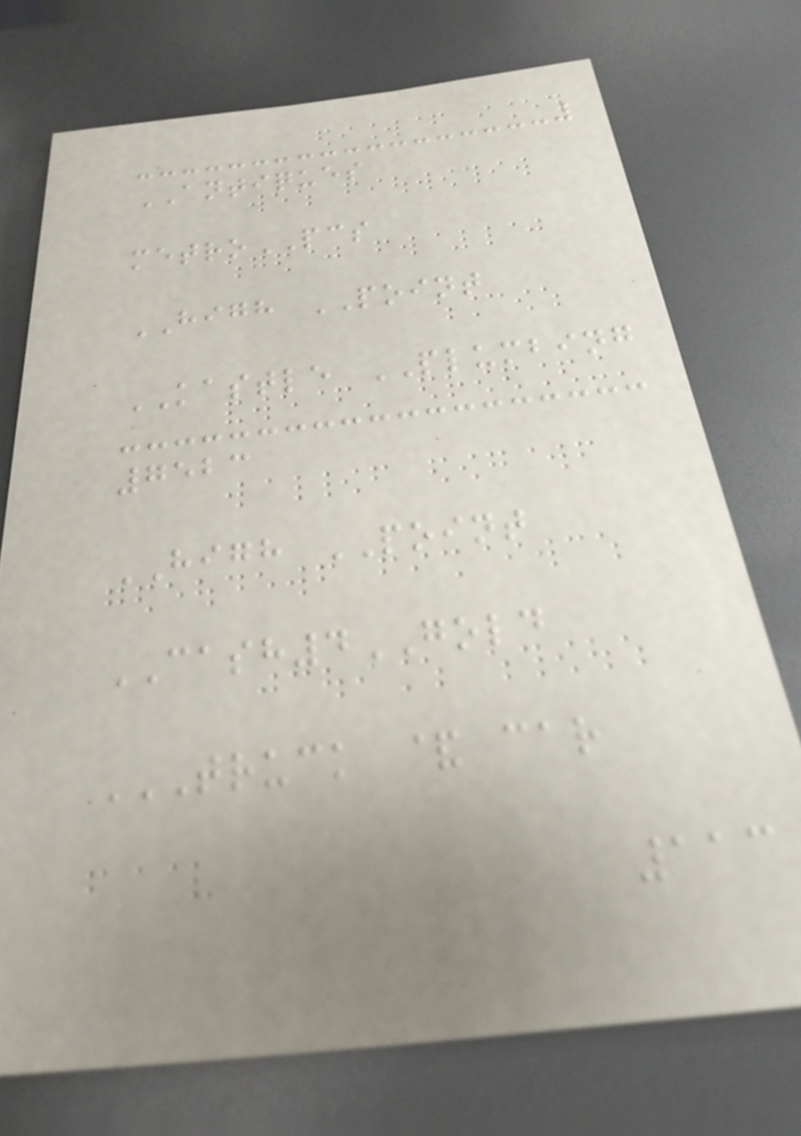ANTIQUES
metroPCS
HIGH POINT
KASTLE PLUMBING
7523
HIGH POINT
CASH4GOLD
TRUCK & CAR
113
